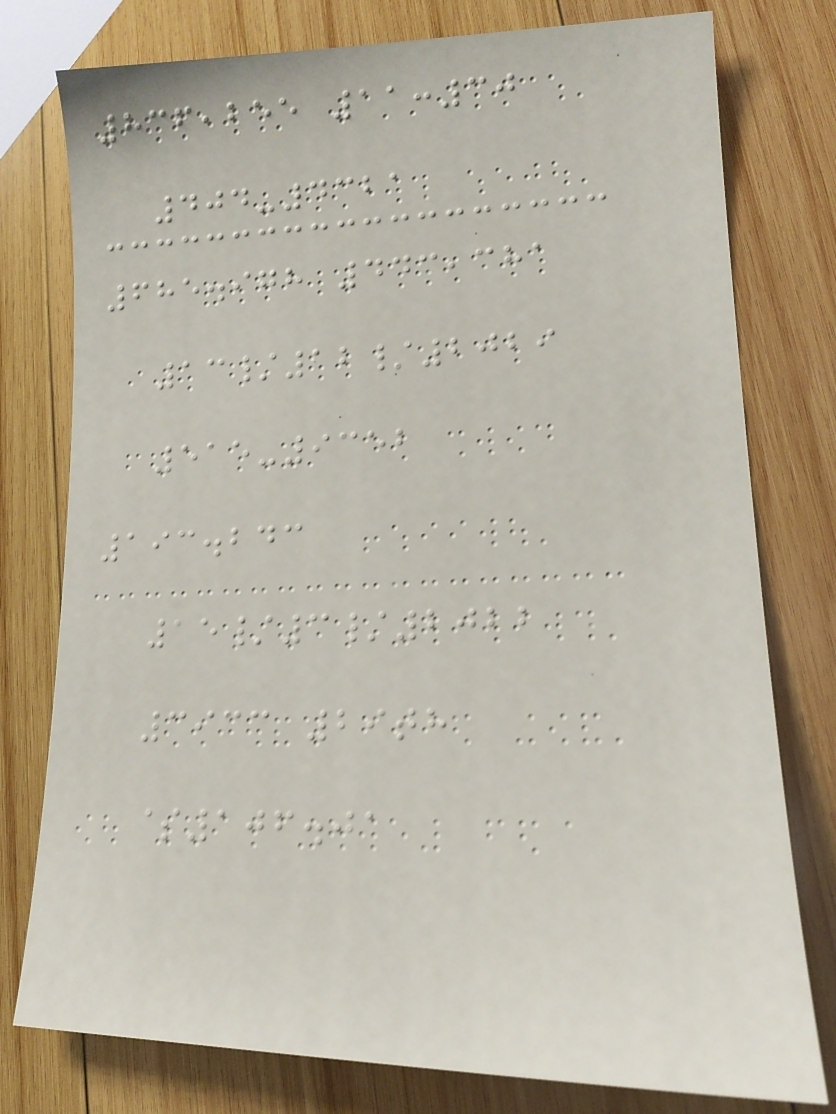836,255 11:30
404-4321
685.978 443,381
13/12/2029
515-9352
193.243
15/3/2022
3933 29th
$106.01
